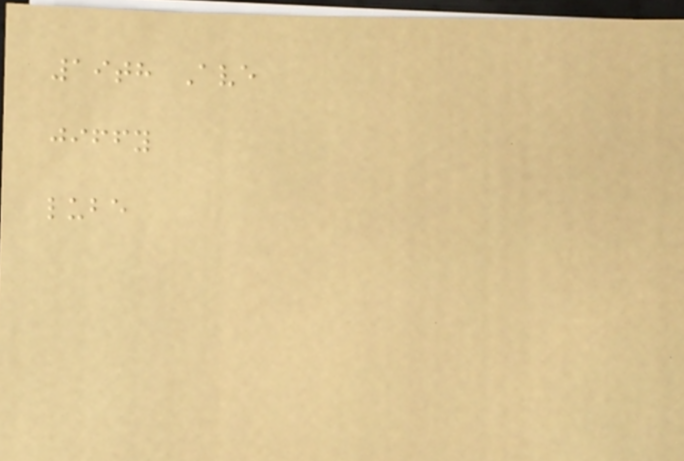19th Ave
jiffy
lube
